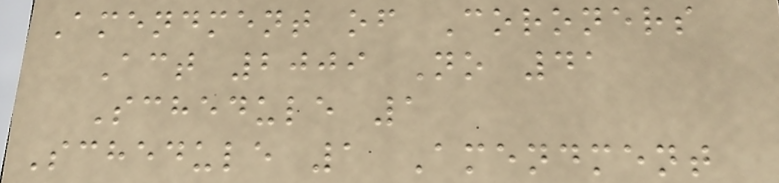Amendment of Coroners
Act 2009 No 41
Schedule 1
Schedule 1 Amendment
